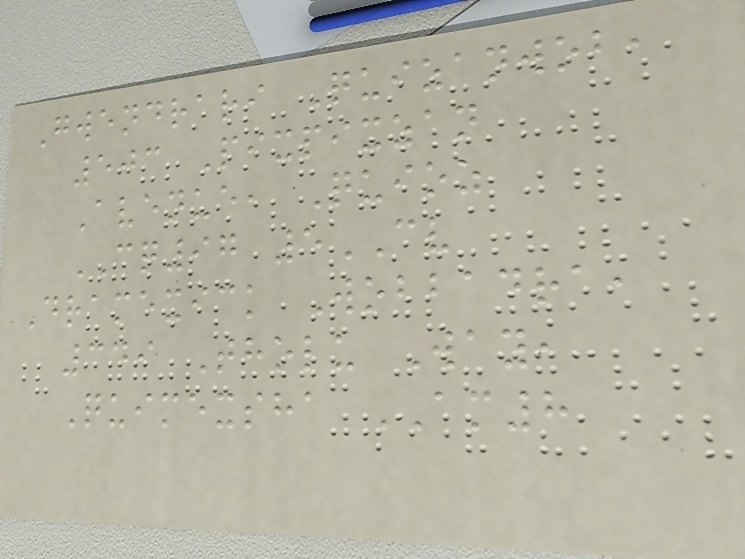Gwendrari Quizanwob,
503 Pixpixzan
Avenue, Quioz
CQ97 5CV
Dramexick Wobbadra,
349 Tholu Way,
Quimexsha AM8
